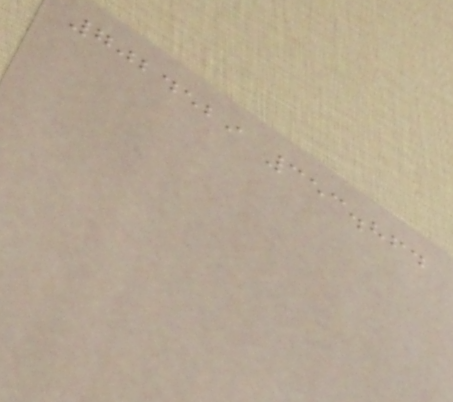7024529 353.864
